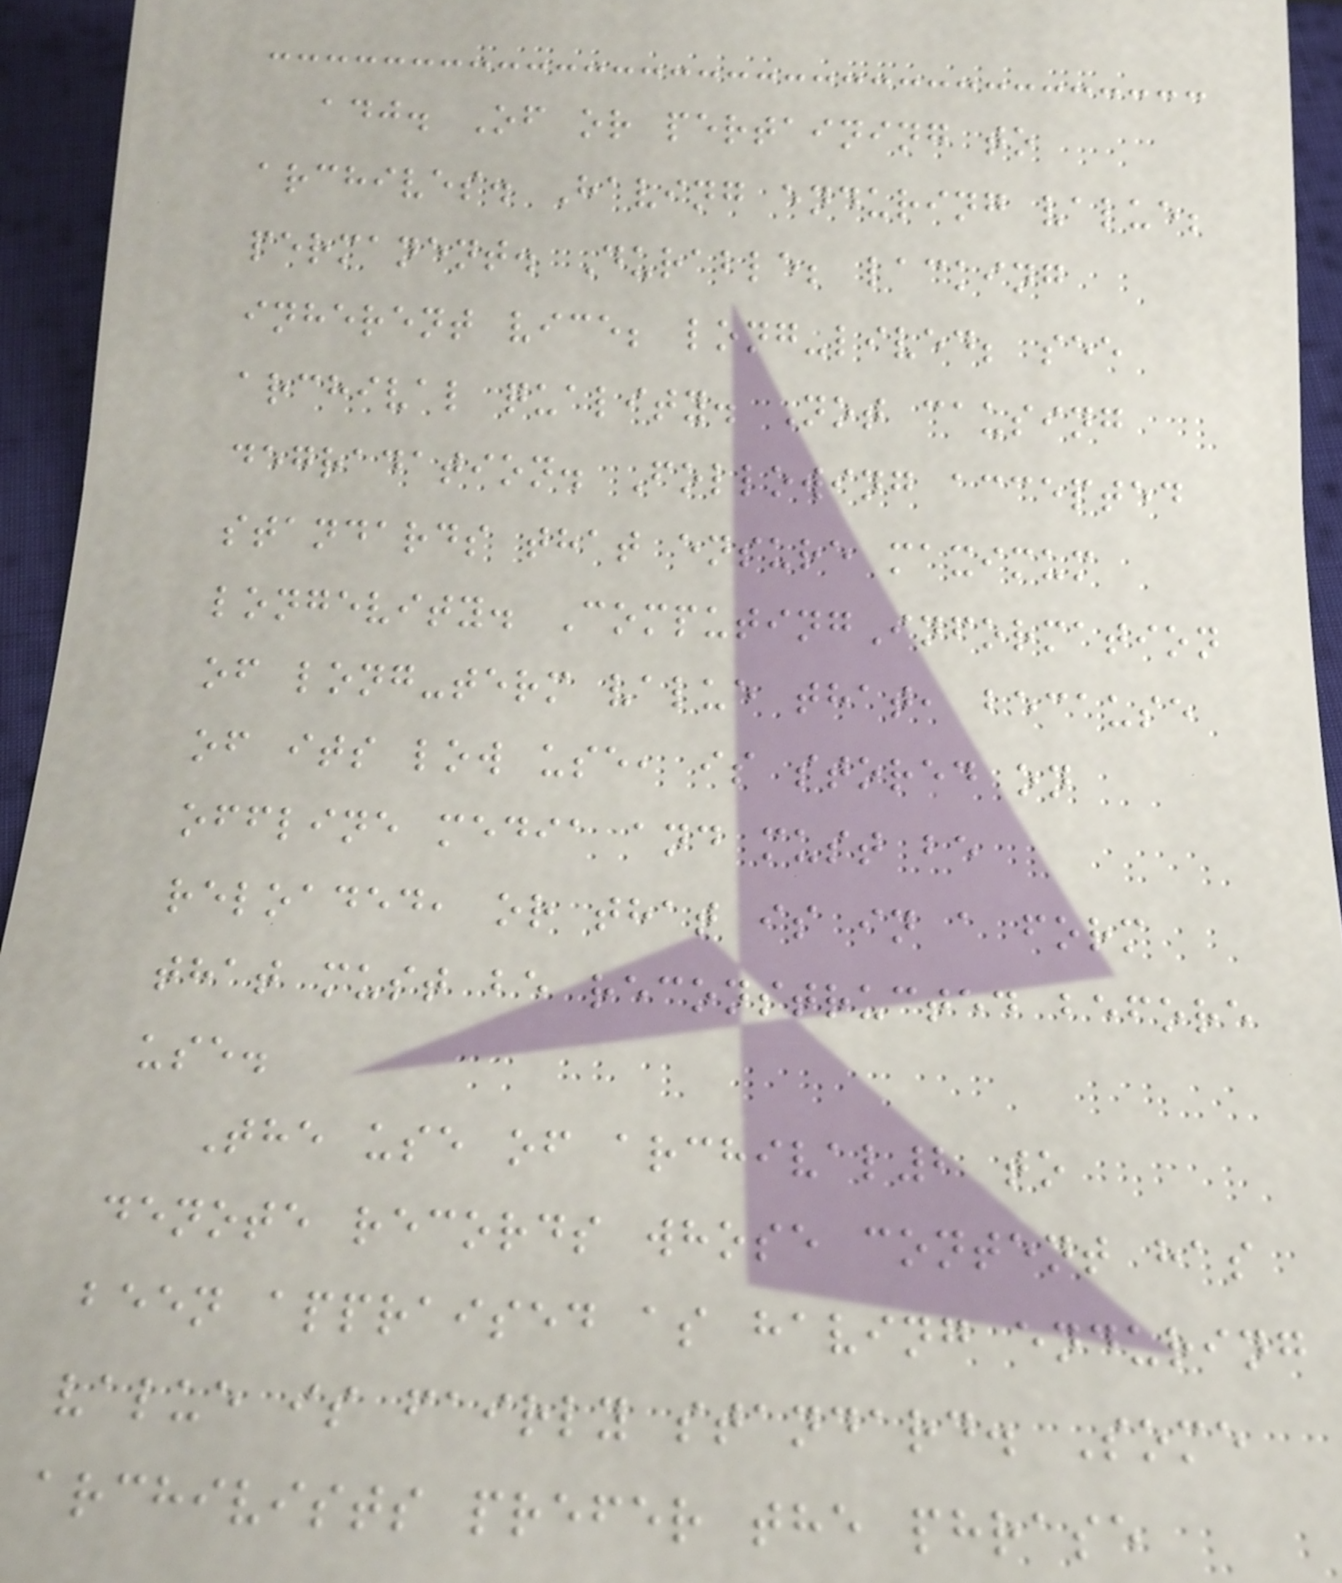adj. Of or pertaining to
archives. Having enduring value;
permanent. Durable; lacking
inherent vice; long-lived; see
archival quality. Not causing
degradation. Following accepted
standards that ensure maximum
longevity. ComputingInformation
of long-term value that, because
of its low use, is stored on
offline media and must be
reloaded, or that is in a form
that must be reconstructed before
use.
The use of archival2 to
denote records whose content has
been appraised as having enduring
value is fairly standard. Some
archivists prefer the phrase
